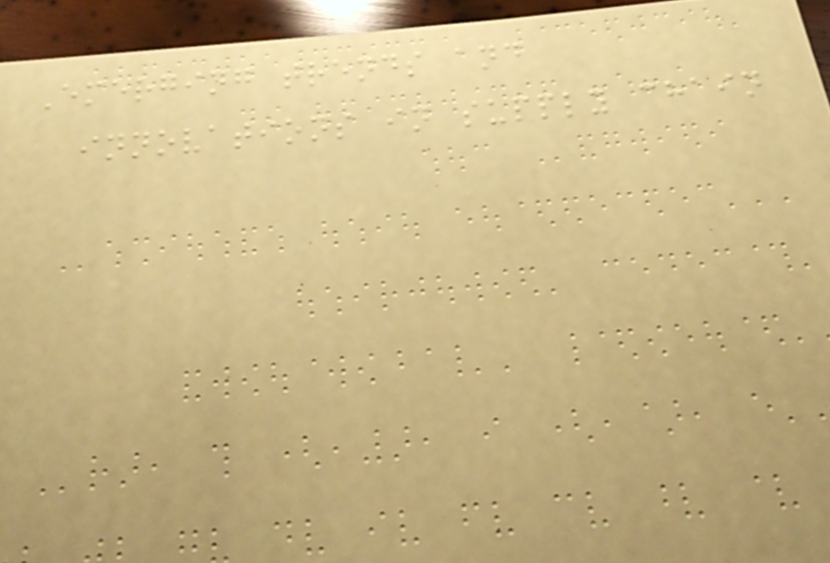Emerging trends and
innovations in supply chain
